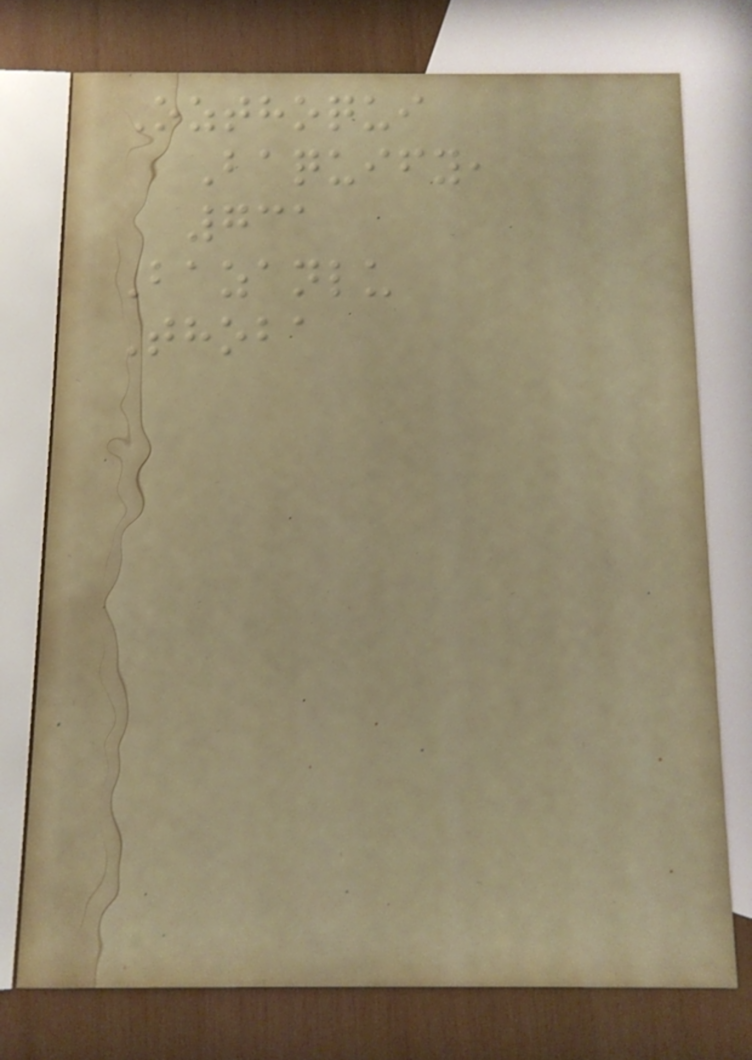Ozthoqui
Baquify,
731
Bazanlu
Thoba
